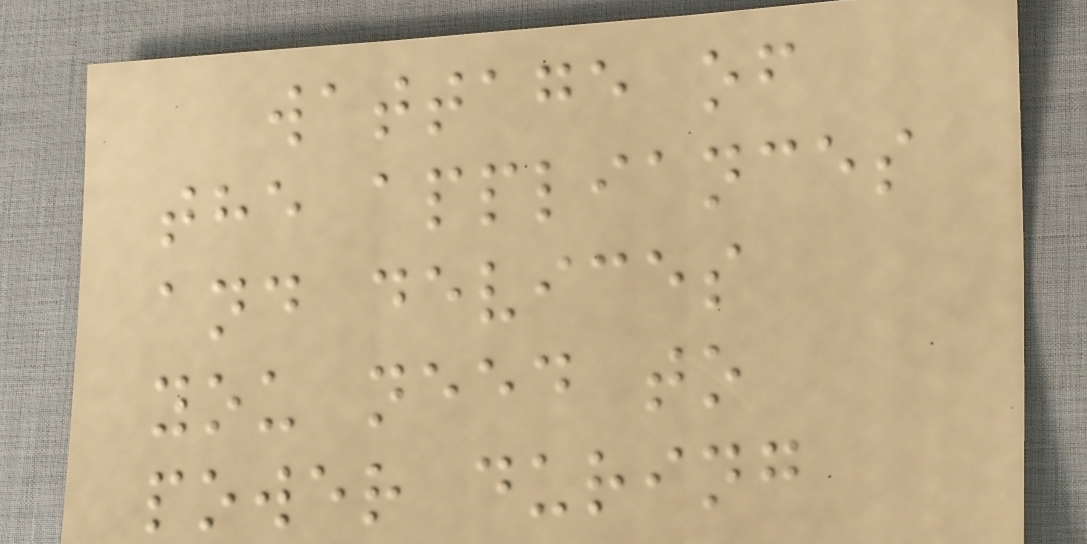wattage of
the appliances
and devices
you need to
power during
